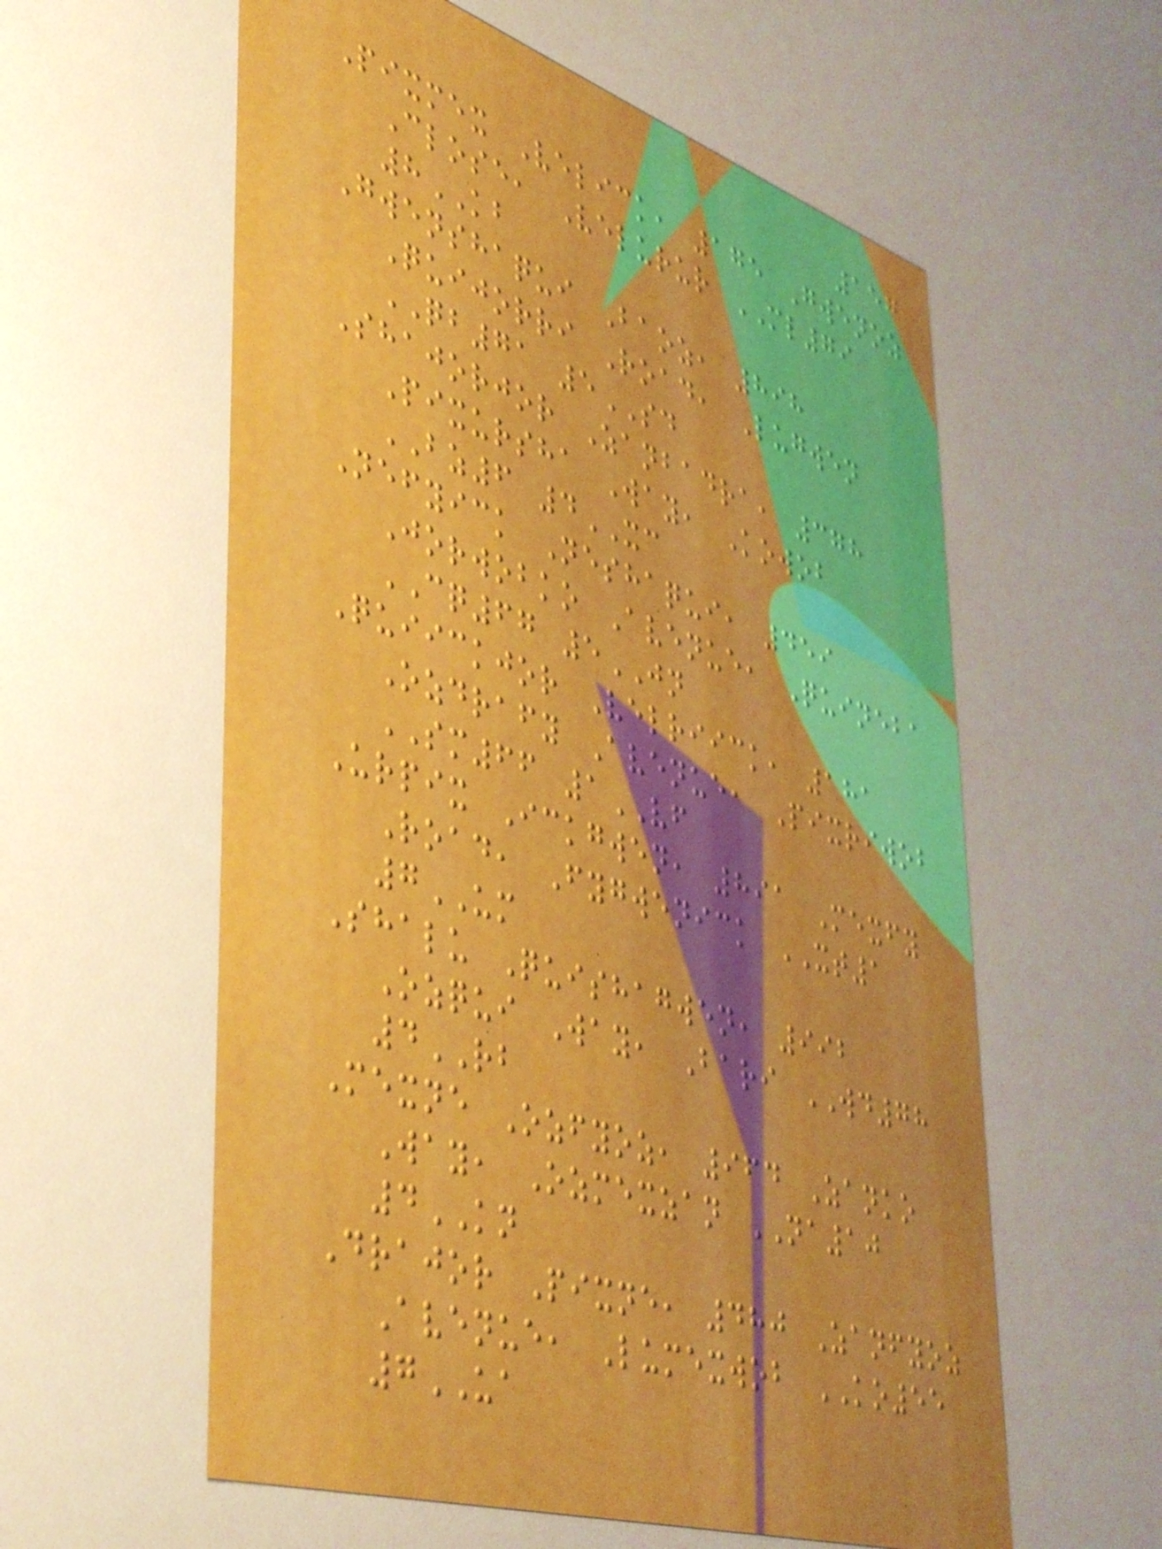157
Pixmex Velick, 175 Gwenoz
Close, Velurur ML79
8KB
Gwenshaqui Baoz, 898
Quijorri Road, Lugwen
QB71 5SD
Shajorjor Zanbadra, 378
Pixursha Way, Kowob
BZ6 4XC
Nefyick Neshaqui, 459
Jorwobko Avenue, Quineba
CQ67 5JN
Quiickjor Velriick, 181
Ozdrafy Avenue, Pixriwob
SM66 1VF
Urpix Ickgwen, 891 Mexfy
Road, Fygwenick XT1
7UM
Shalu Quishagwen, 992
Ozqui Way, Bari WD78
4RB
Mexne Ozfyoz, 964 Zanko
Way, Ozmexzan NA10
4KN
Drajor Pixne, 480 Zanfyoz
Avenue, Lumexwob KO55
7UA
